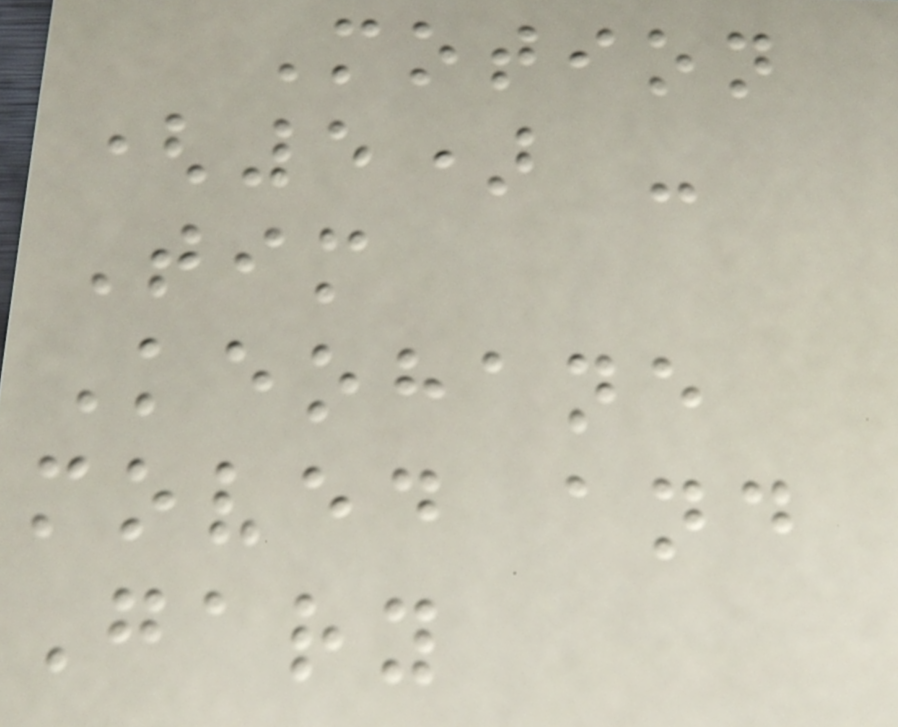Motion
(5) -
Tim
Keohane
moved and
Gary
